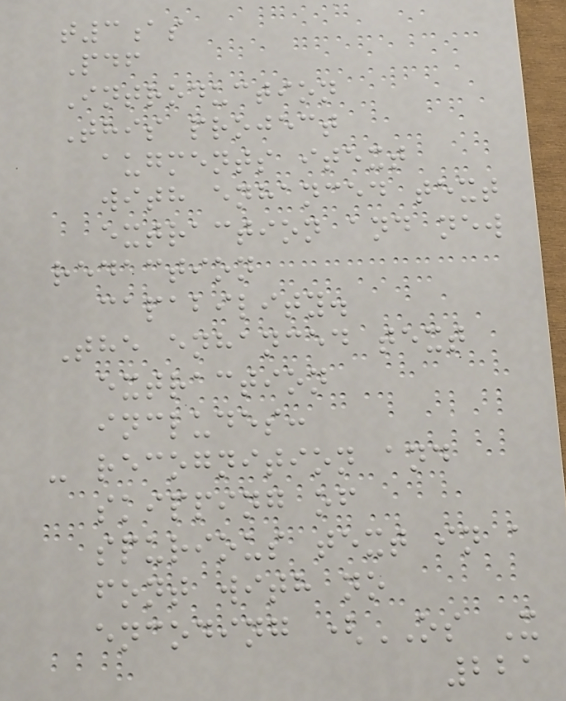t3as
Pdf
Introduction
This project
augments itext
with enhanced text
extraction and new
redaction
capability.
The enhanced text
extraction
includes:
- recognition and
skipping of
spurious text in a
font with no
encoding (OS X
221
